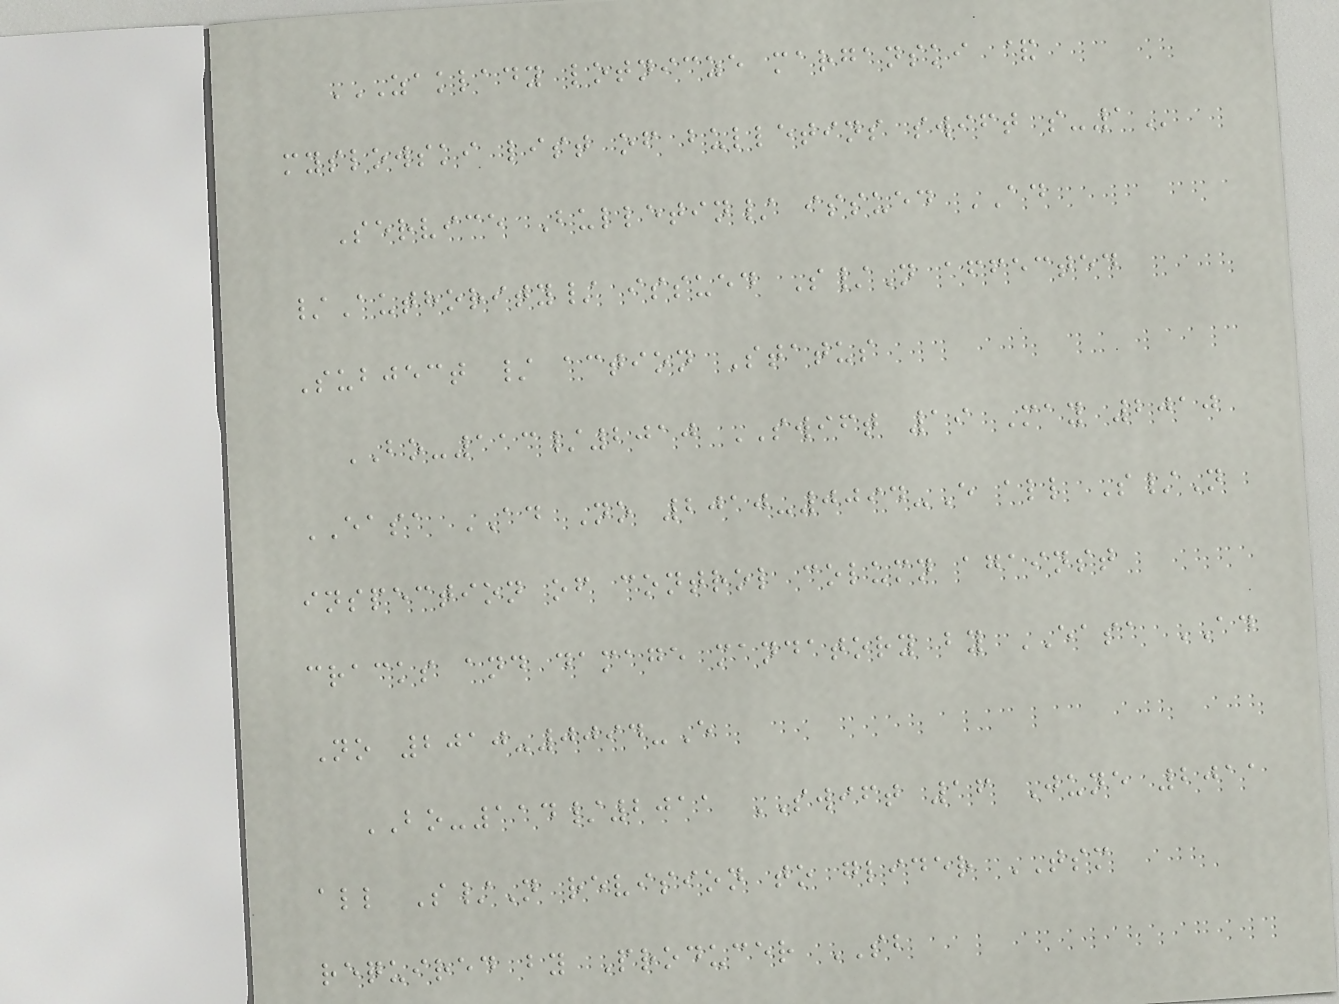ZAKLADY LOTNICZE MARGANSKI &
MYSLOWSKI LIST OF BULLETINS SWIFT S-1
Service Bulletin/ issued AD
/Authority/ issued S/N affected
Subject / action Status
BO-113/2010 SWIFT 19 May 2010
EASA AD No 2010-0094-E all S/N
inspection of control column against
cracks and damage mandatory by EASA AD
No 2010-0094-E
BO-114/2011 SWIFT 16 June 2011
all S/N revision to glider TSM
required by Producer SB
